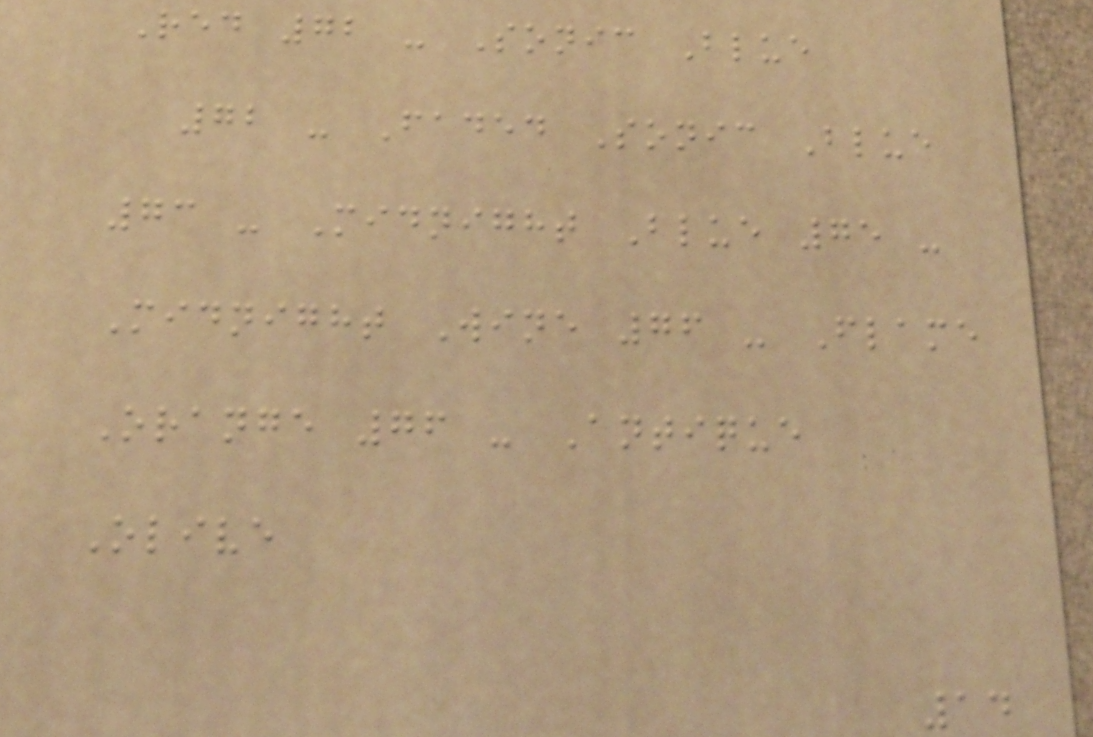Red 72 - Sonic Blue
72 - Faded Sonic Blue
73 - Midnight Blue 75 -
Midnight Wine 76 - Flame
Orange 76 - Antique
Olive
14
